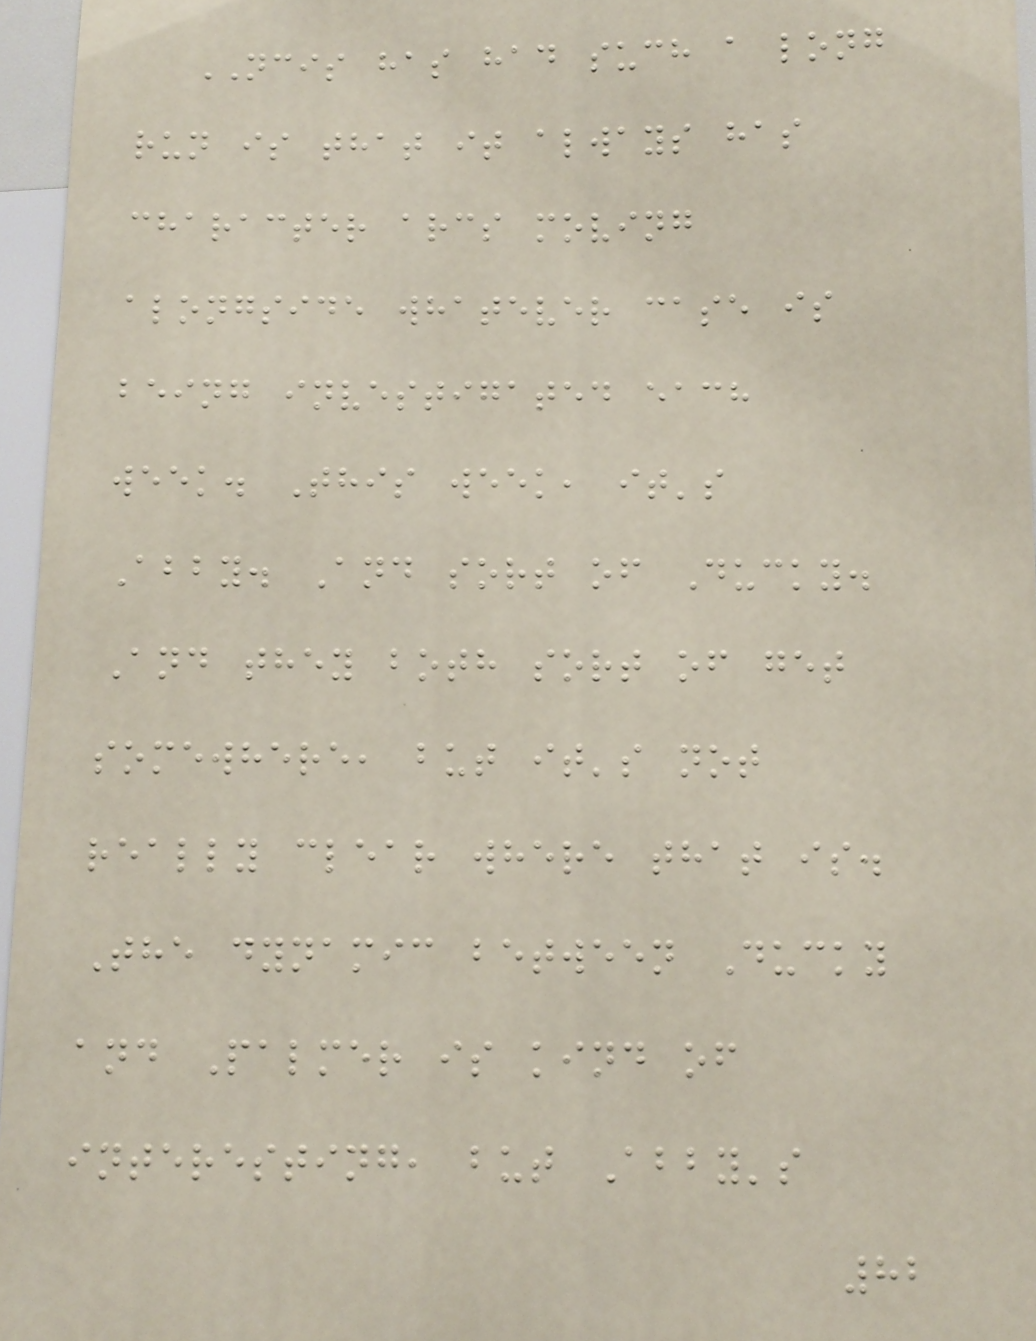NCIS has had such a long
run is that it always has
character arcs moving
alongside whatever case is
being investigated each
week. This week, it's
Abby. And sort of Ducky.
And they both sort of get
somewhere, but it's not
really clear where that is.
The dynamic between Ducky
and Palmer is kind of
interesting, but Abby's
82
